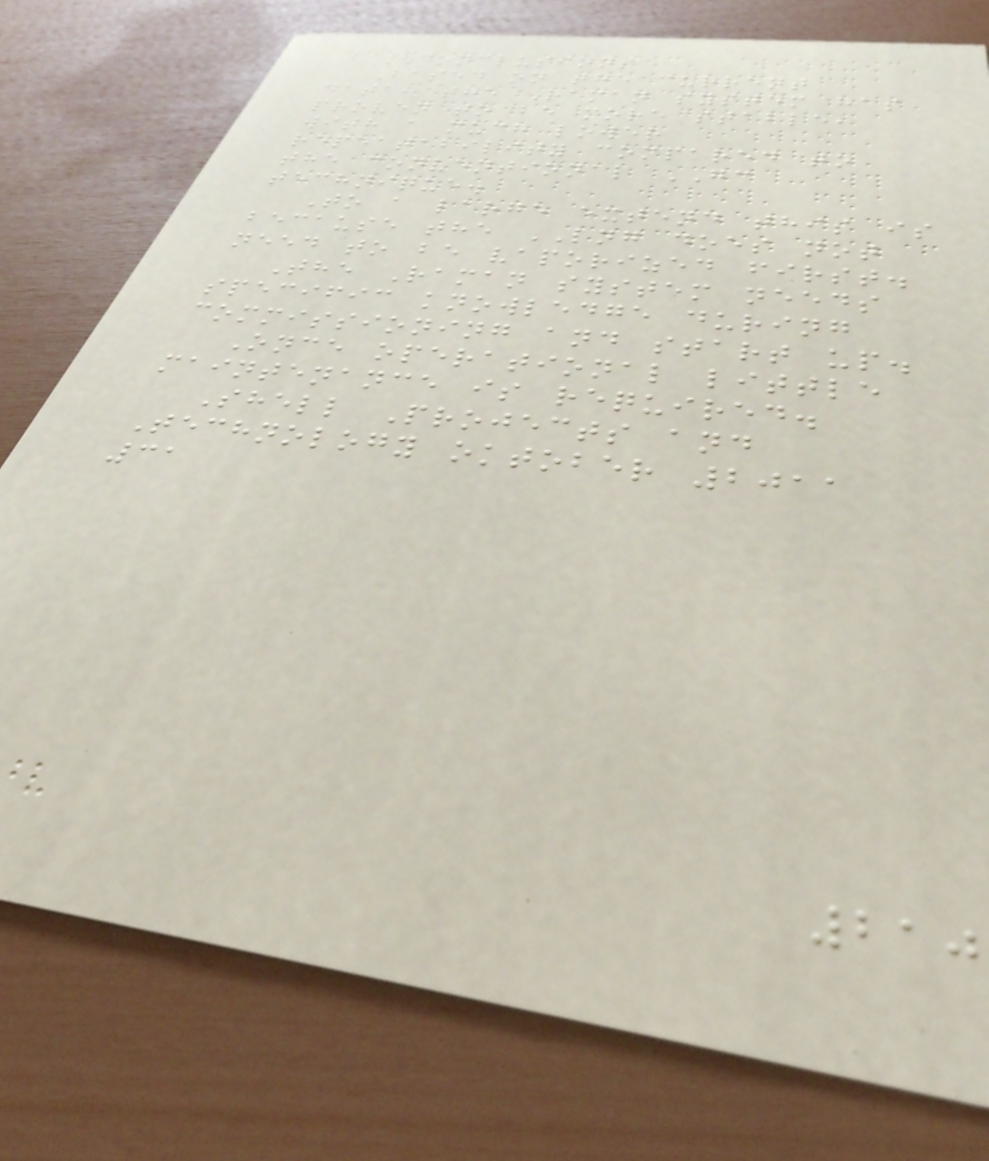CONCLUSIONS
Based on the current
data, the Raman system has
proven to be more stable,
with a much lower
repeatability compared to
the conventional GC
technique.
To a large extend this is
because the LNG does not
need to be vaporized first.
The Raman system needs
specific knowledge during
commissioning and start up.
Once operational little
maintenance is required.
Shell Projects and
Technology oktober 2011
31
210
